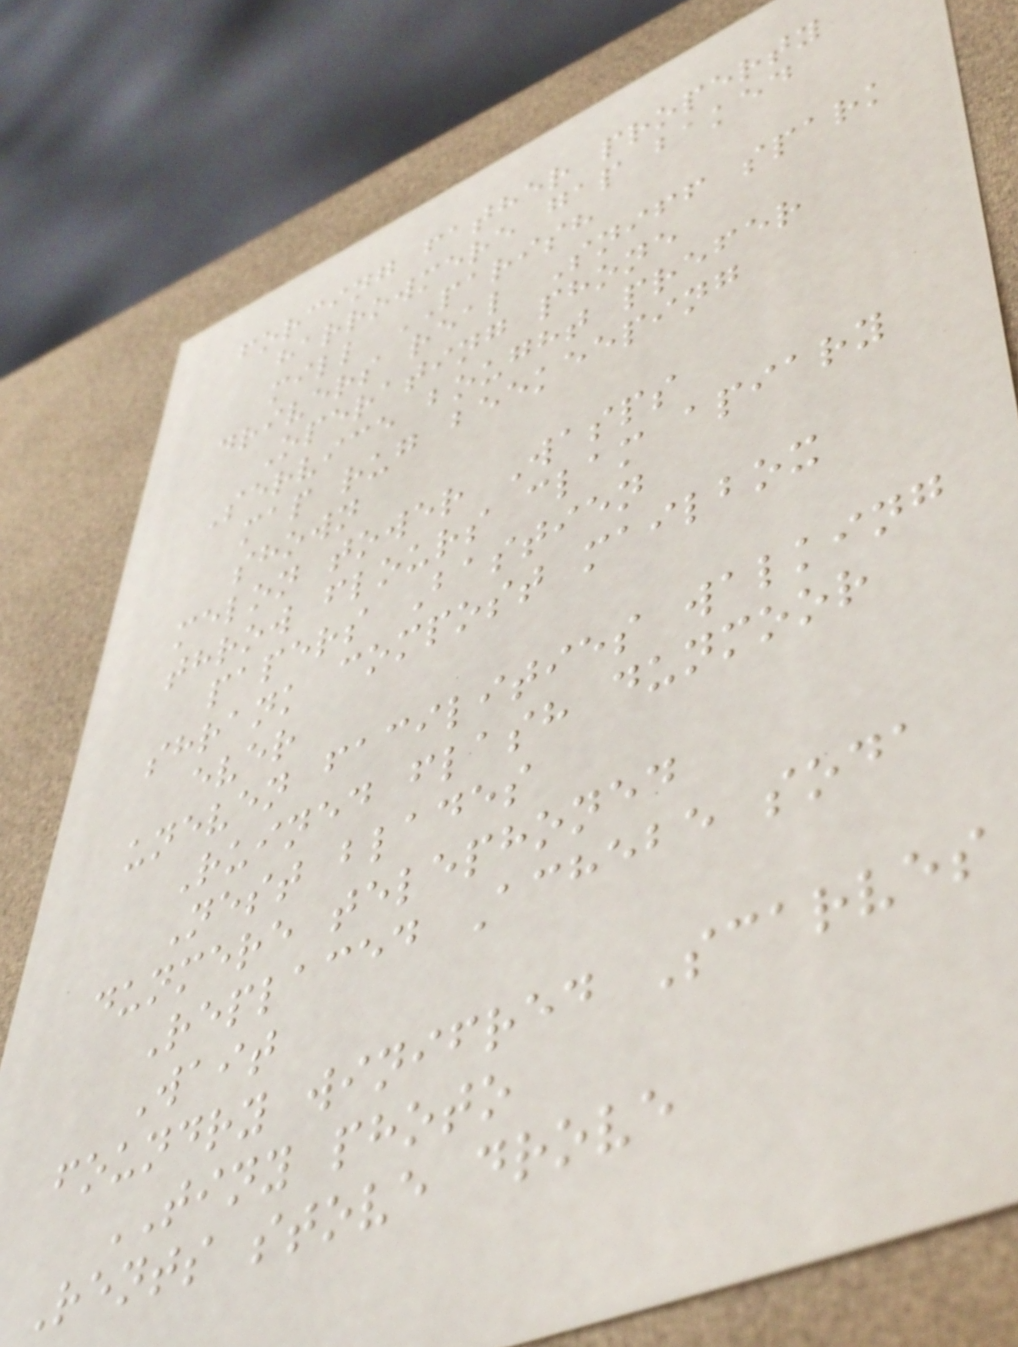forcing father property
harrowmere gap baked
mill PARISH
drivers real Sniff spark
Operating phone
Service bought prefer
map rug beekeeping
shown
melon tower Wasps
throw flours clam apiary
papers Bastien
shrank compost mailbox
ever
uneven facilities walking
Ruined flash dunmoor
Nest blades
dunmere telephoned
Replaced Achebe soda
Wait
foundry winifred Scarves
TINY photo
Rents stove drove
